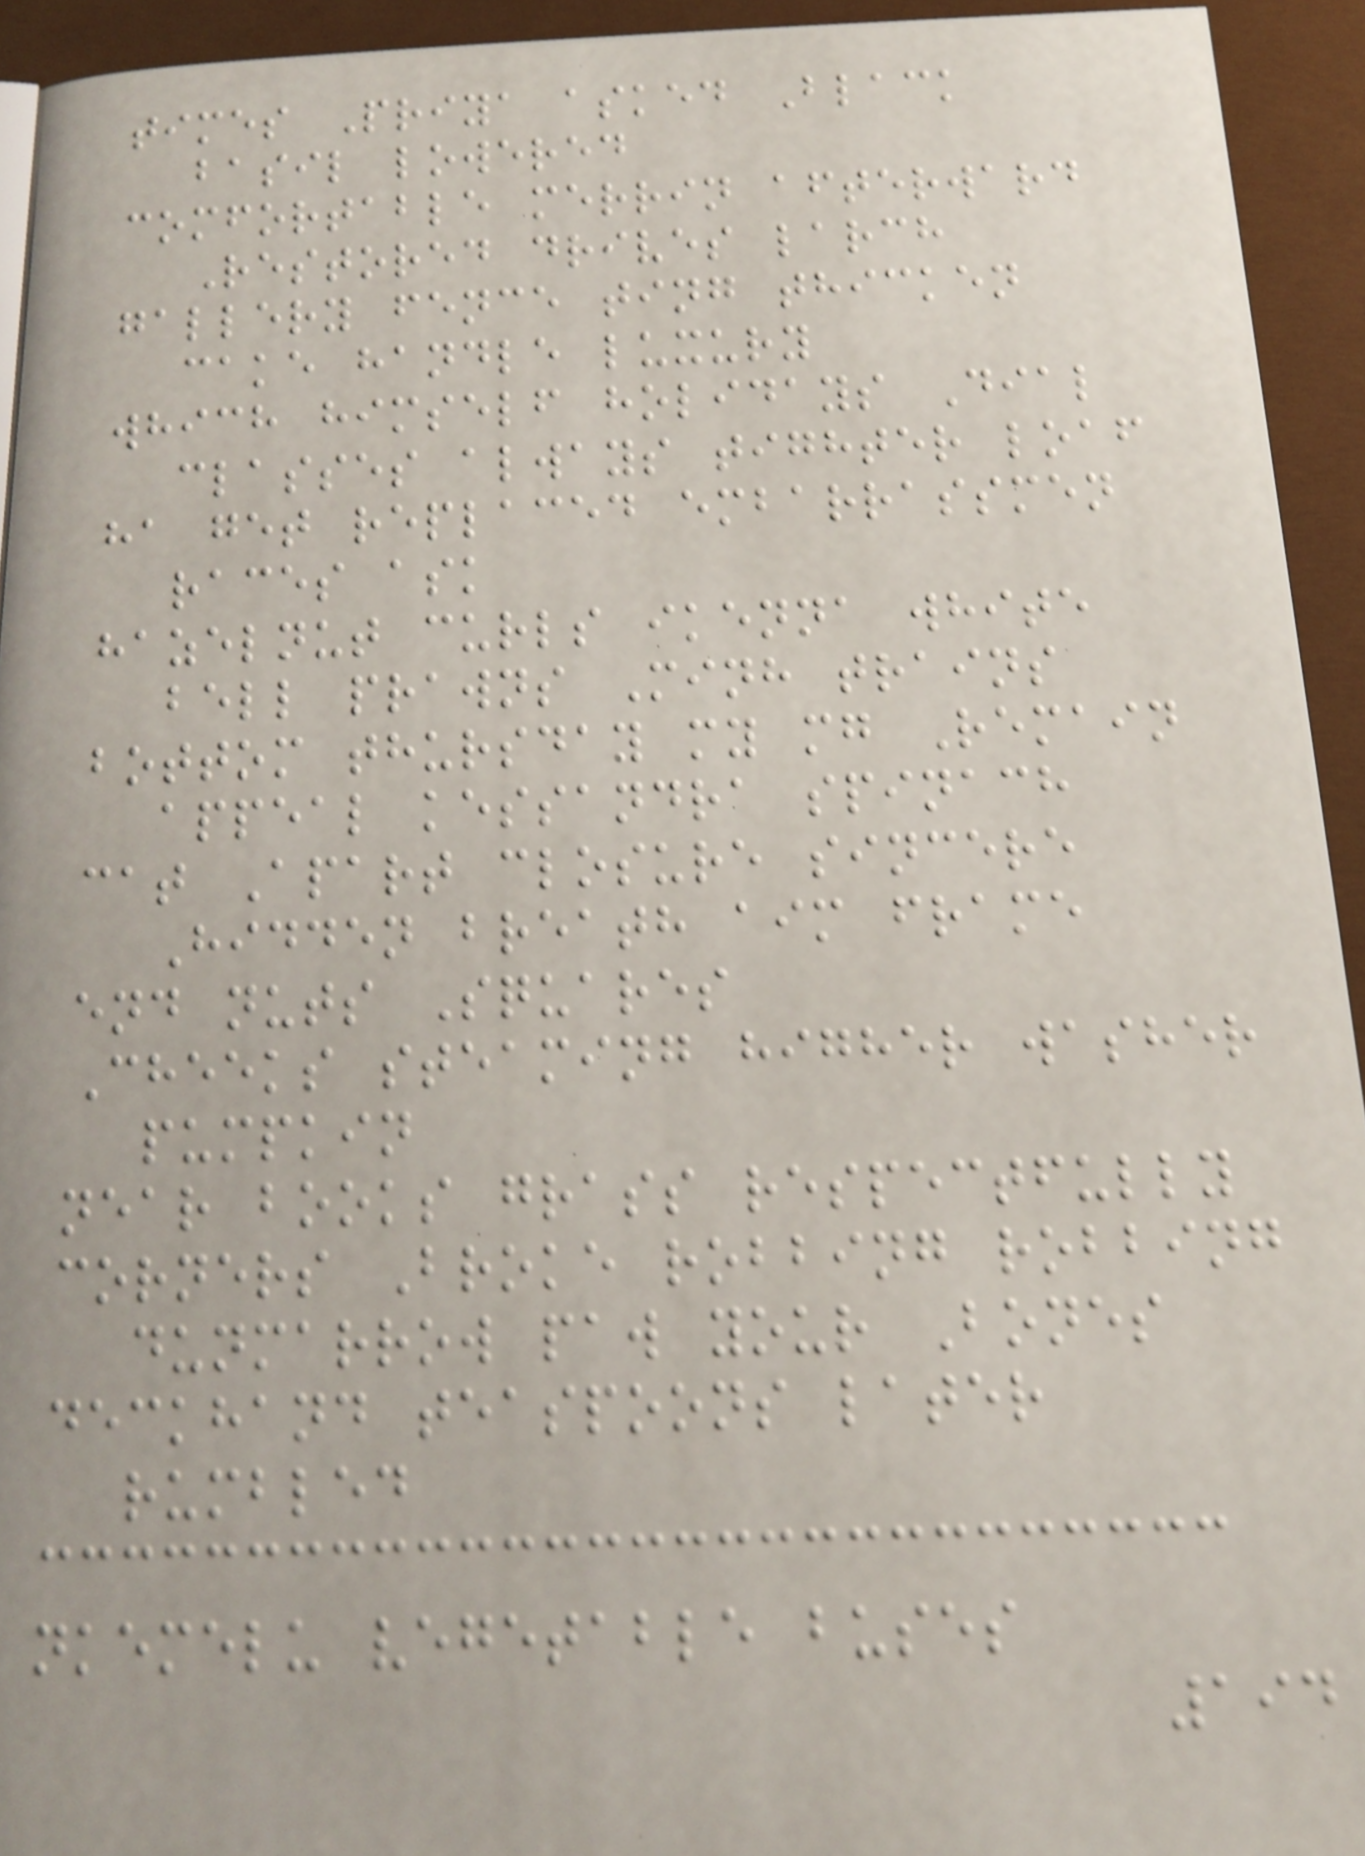times Priya asked Black
basil lowered
comfortable merrin afterward
Restored drives larch
gallery fence ting thicken
cake handle luxury
which himself holidays Dial
classes always tighter loaf
ha get replaced embarrassmen
races ask
hazelnut curls ikenna white
bell prawns Minh trains
bottom thursday my mg Remain
appeal kessandra spinach
cat Apart closure sincere
Hidden breath aim frame
end nuts Squares
Cheeks steaming higher washer
pumpkin
near books grass respectfully
corners Broke robbing robbing
dunmarrow paw your Bones
deckhand teaspoons later
rumbled
nkemelu vegetable buses
194
